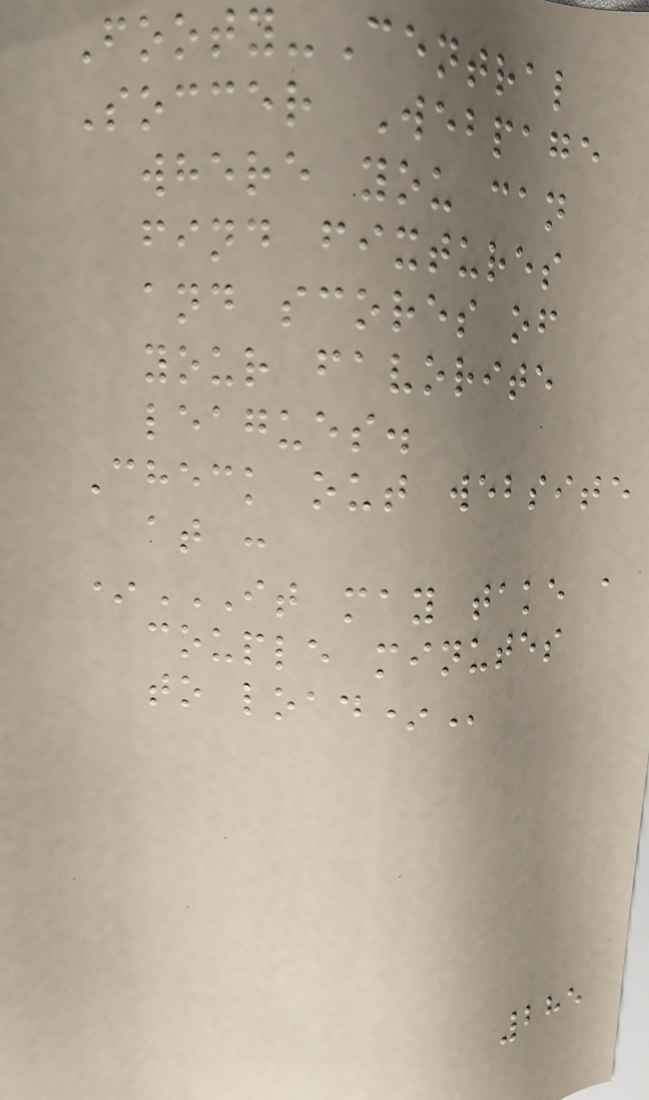Footy-Central
Soccer Webpage
where you can
find fixtures
and scores of
your favorite
leagues.
Check out website
at :
*IT MAY TAKE A
COUPLE MINUTES
TO LOAD*
285
